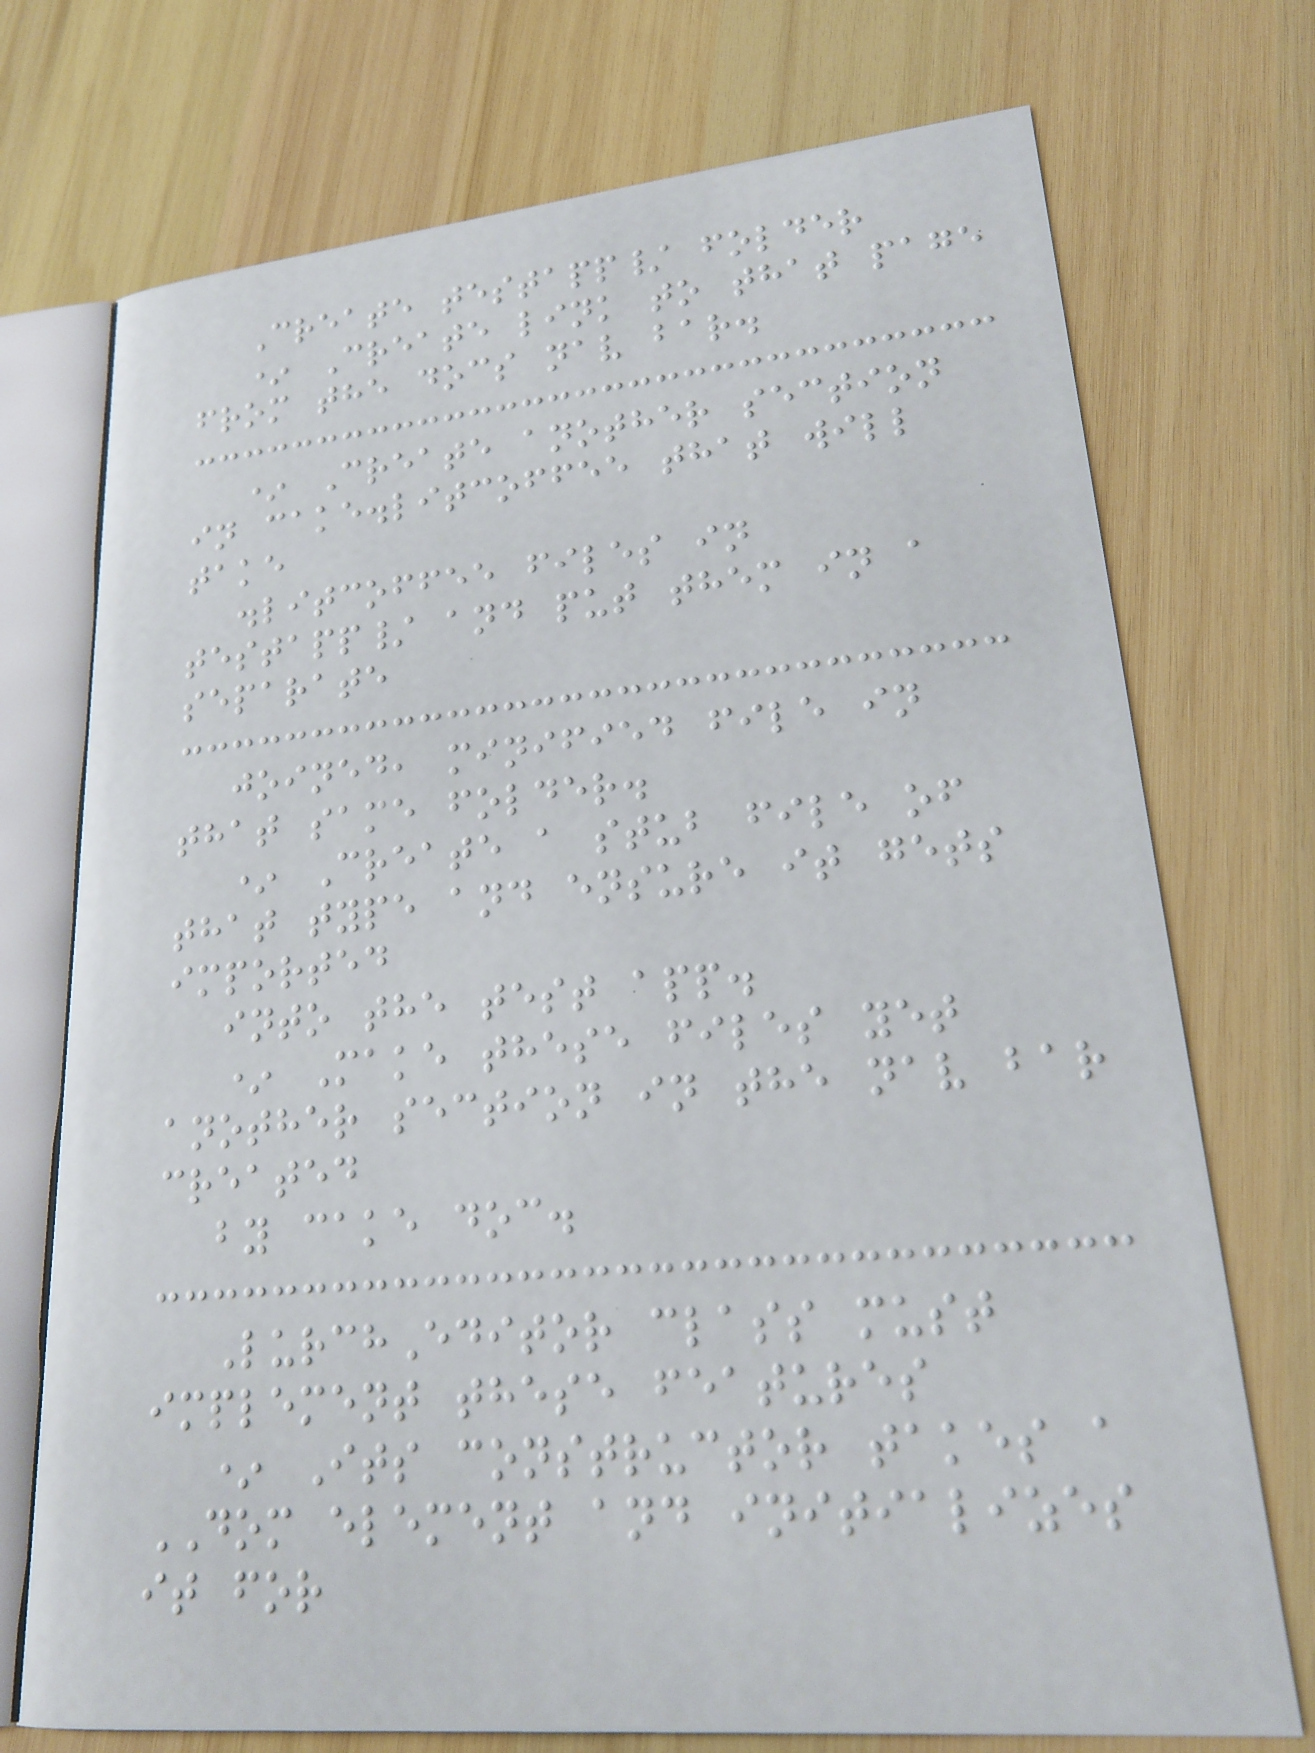Create testapp/ folder
* Create link to that page
from the docs nav bar.
* Create another section
in cake.litcoffee that will
take
.litcoffee files in
testapp/ and put them in a
separate
joined, minified file in
that same folder.
* Create a stub file of
that type and ensure it gets
imported
into the test app.
* Make these files yet
another section in the nav bar
created
by cake doc.
LurchEditor class must
implement these features
* Its constructor takes a
DOM element and initializes
it for
